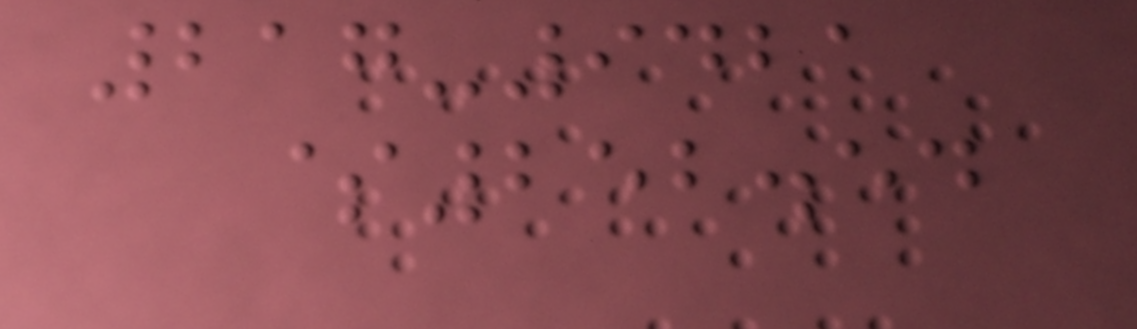217-9421
$252.54
